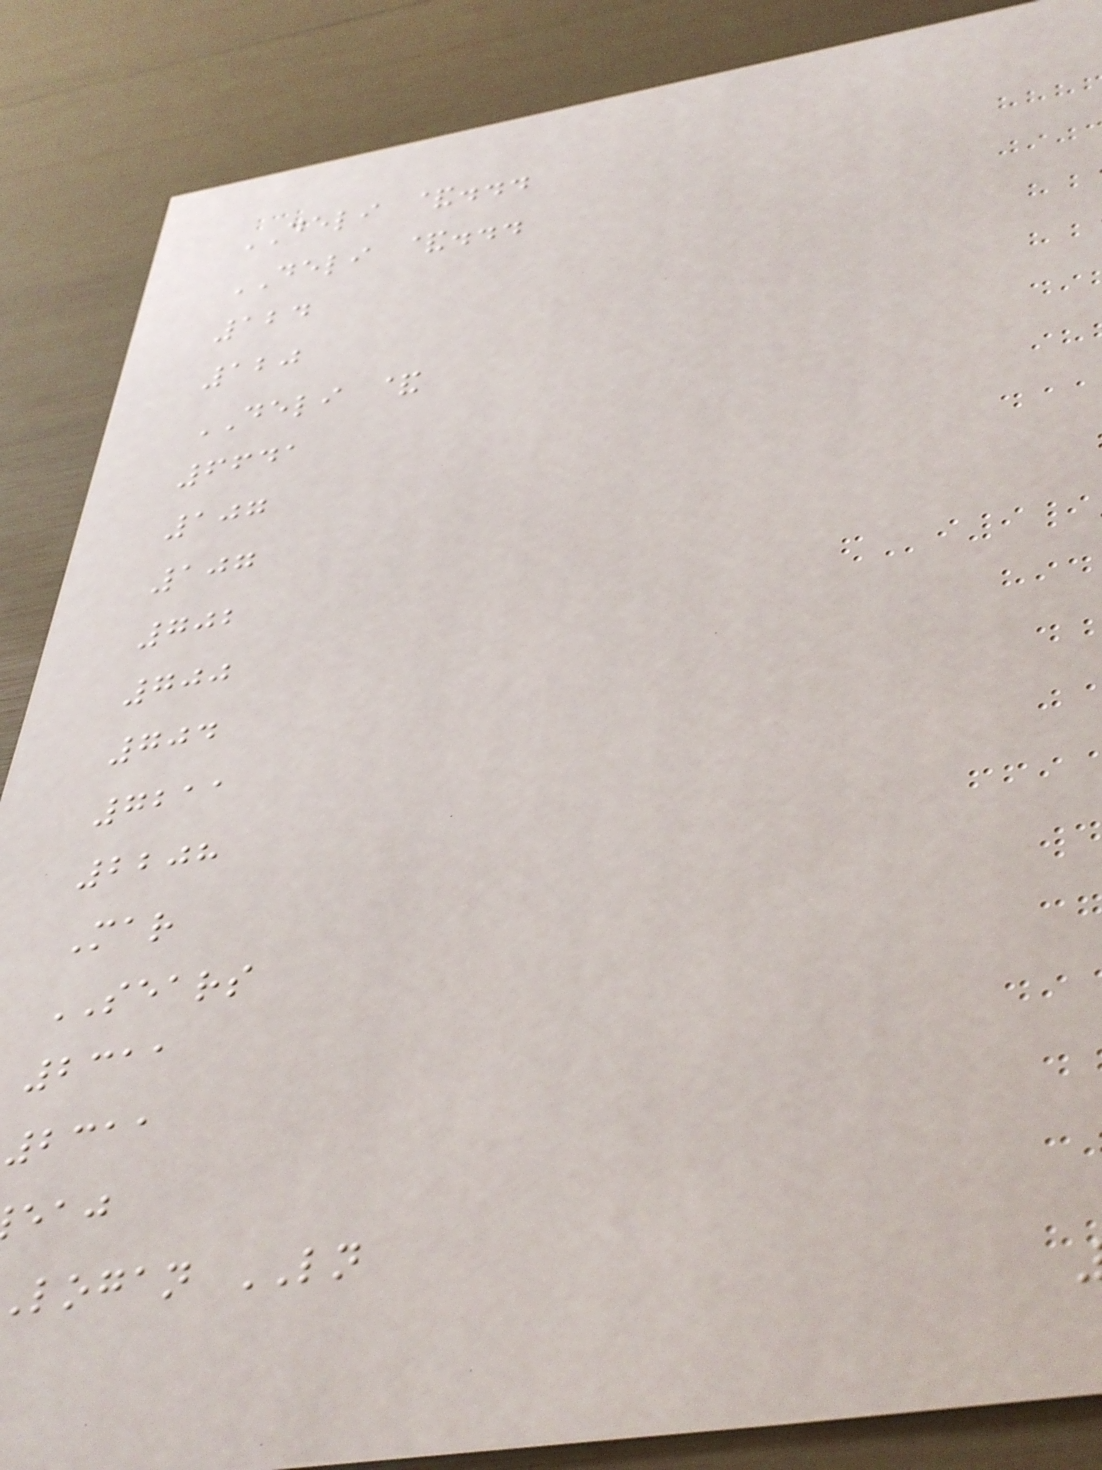DELI &...
DELI &...
124
120
DELI &
6641
107
107
702
700
704
7211
2208
Mar
SEARS
2311
2311
logan LN
